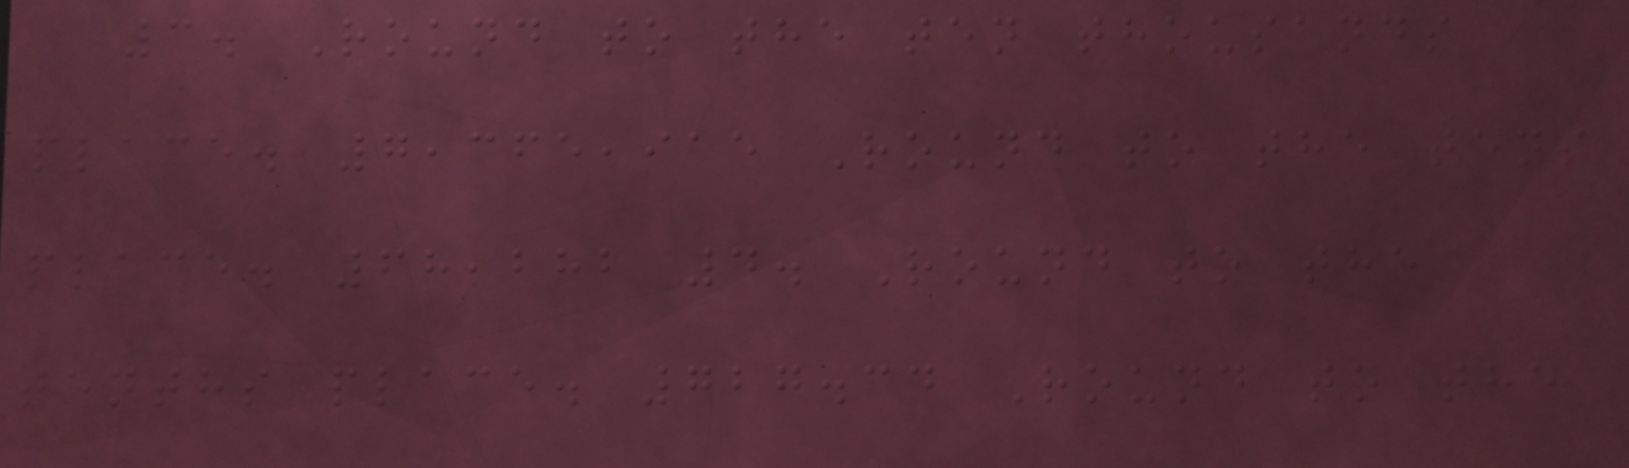3. Round to the ten thousands
place. 7,365,915 Round to the tens
place. 68,282 4. Round to the
tenths place. 727.34 Round to the
